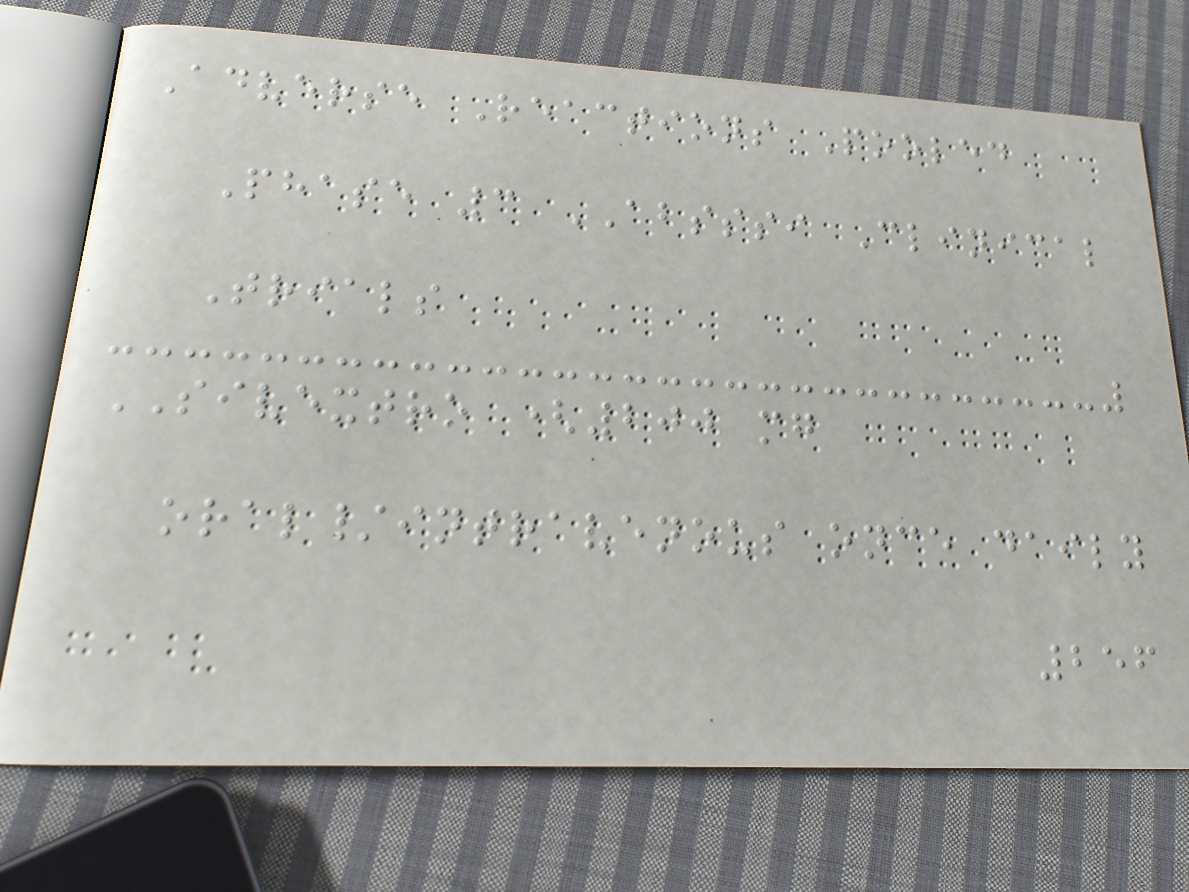Adverse Reactions Pooled
Phase 3 ABSSSI Clinical
Trials
SIVEXTRO (200 mg
oral/intravenous once daily
256
